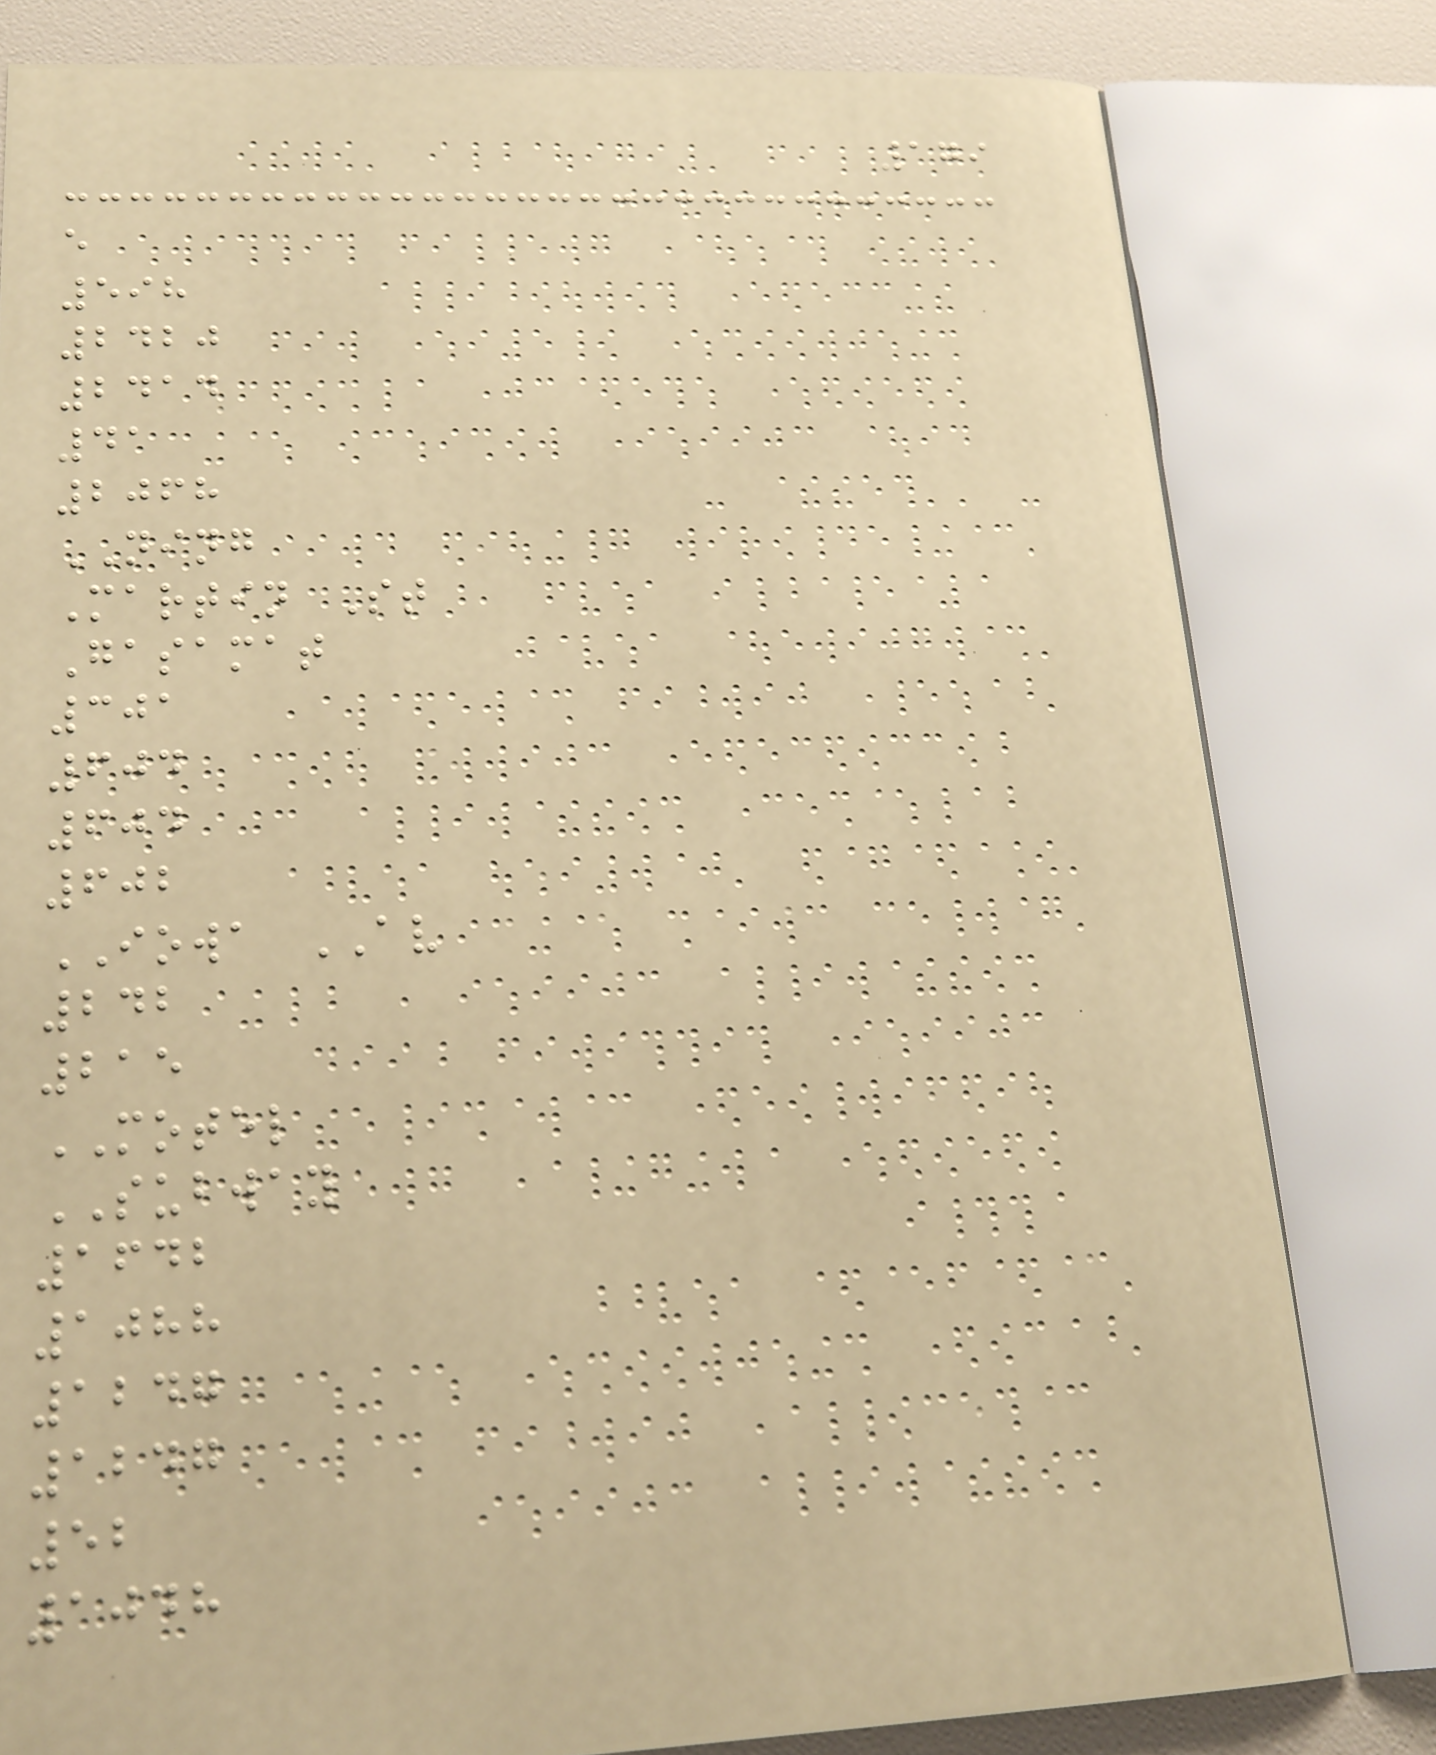179
e
598
2420
2414
41
2068
NING
Martin St
Gasamat
301
604
604
602
IOWA AV
242
215
MOTEL
SUBWAY
1642
1088
1247
1247
52
1048
